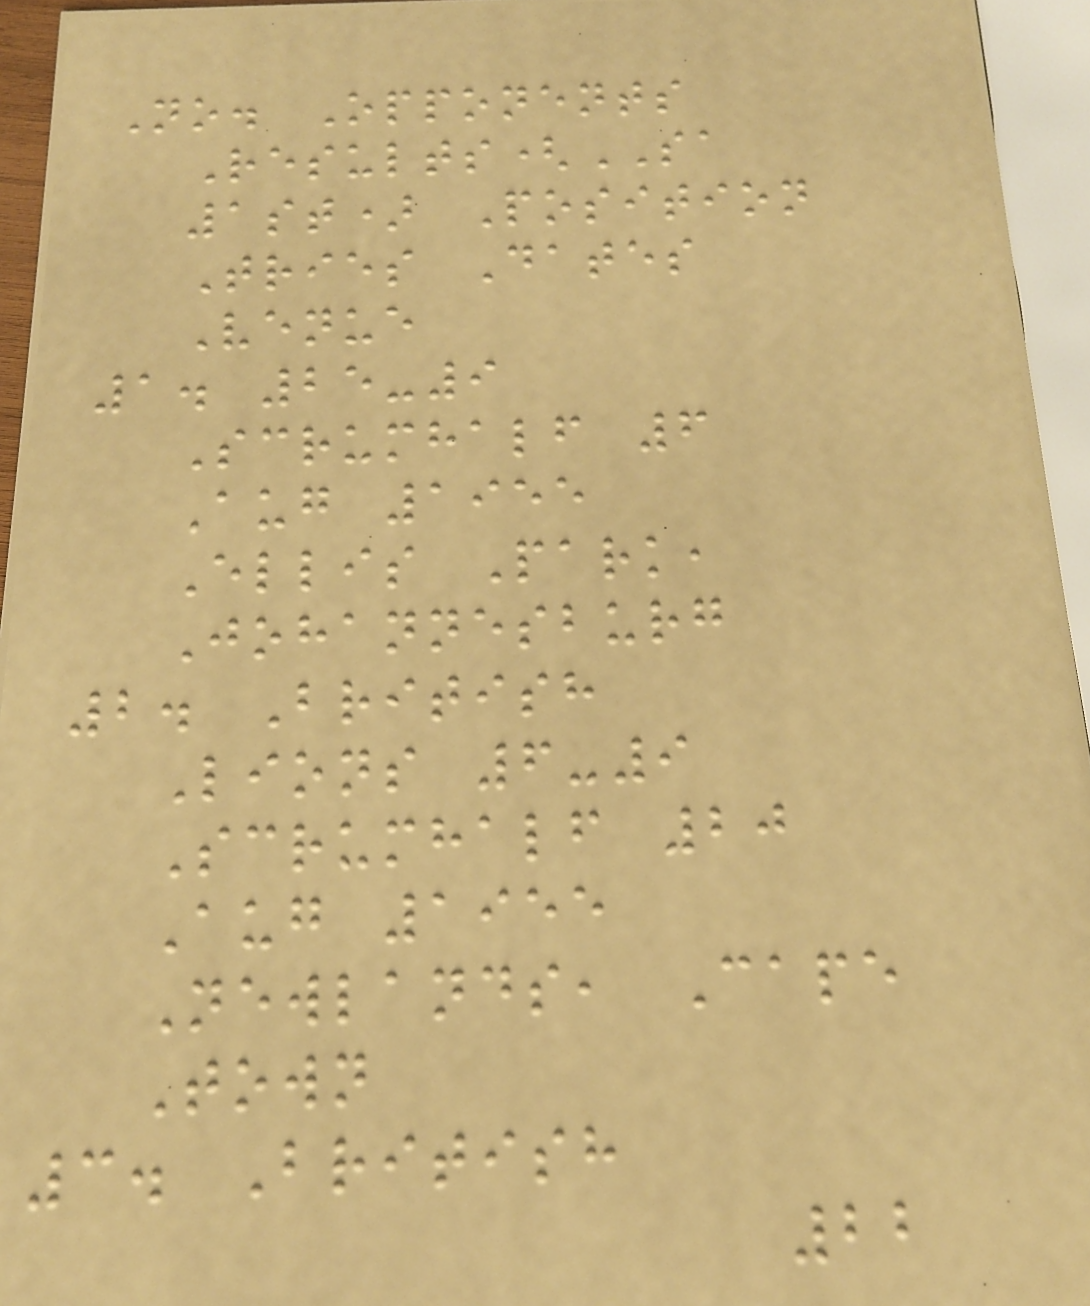No. Opponents
Results(SA
1st) Position
Tries Dates
Venue
1. 25-9
Scrumhalf 6
Aug 1955
Ellis Park,
Johannesburg
2. British
Lions 6-9
Scrumhalf 20
Aug 1955
Newlands, Cape
Town
3. British
22
